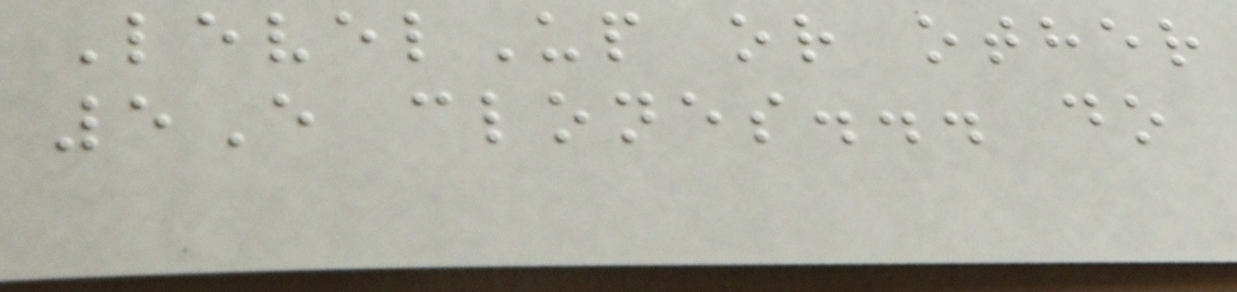LevelUp or other
5E clones... do
